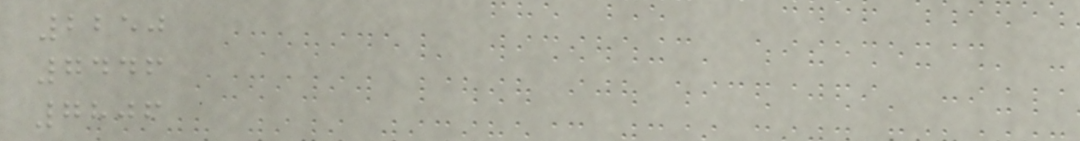2250
7446
7806
